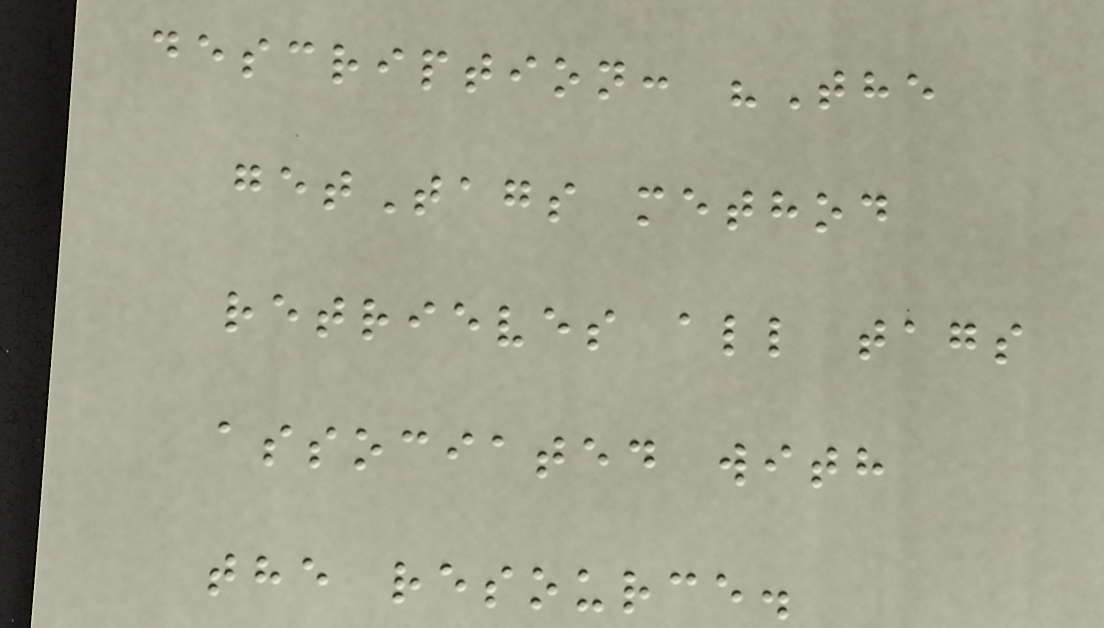description: "The
getTags method
retrieves all tags
associated with
the resource.
